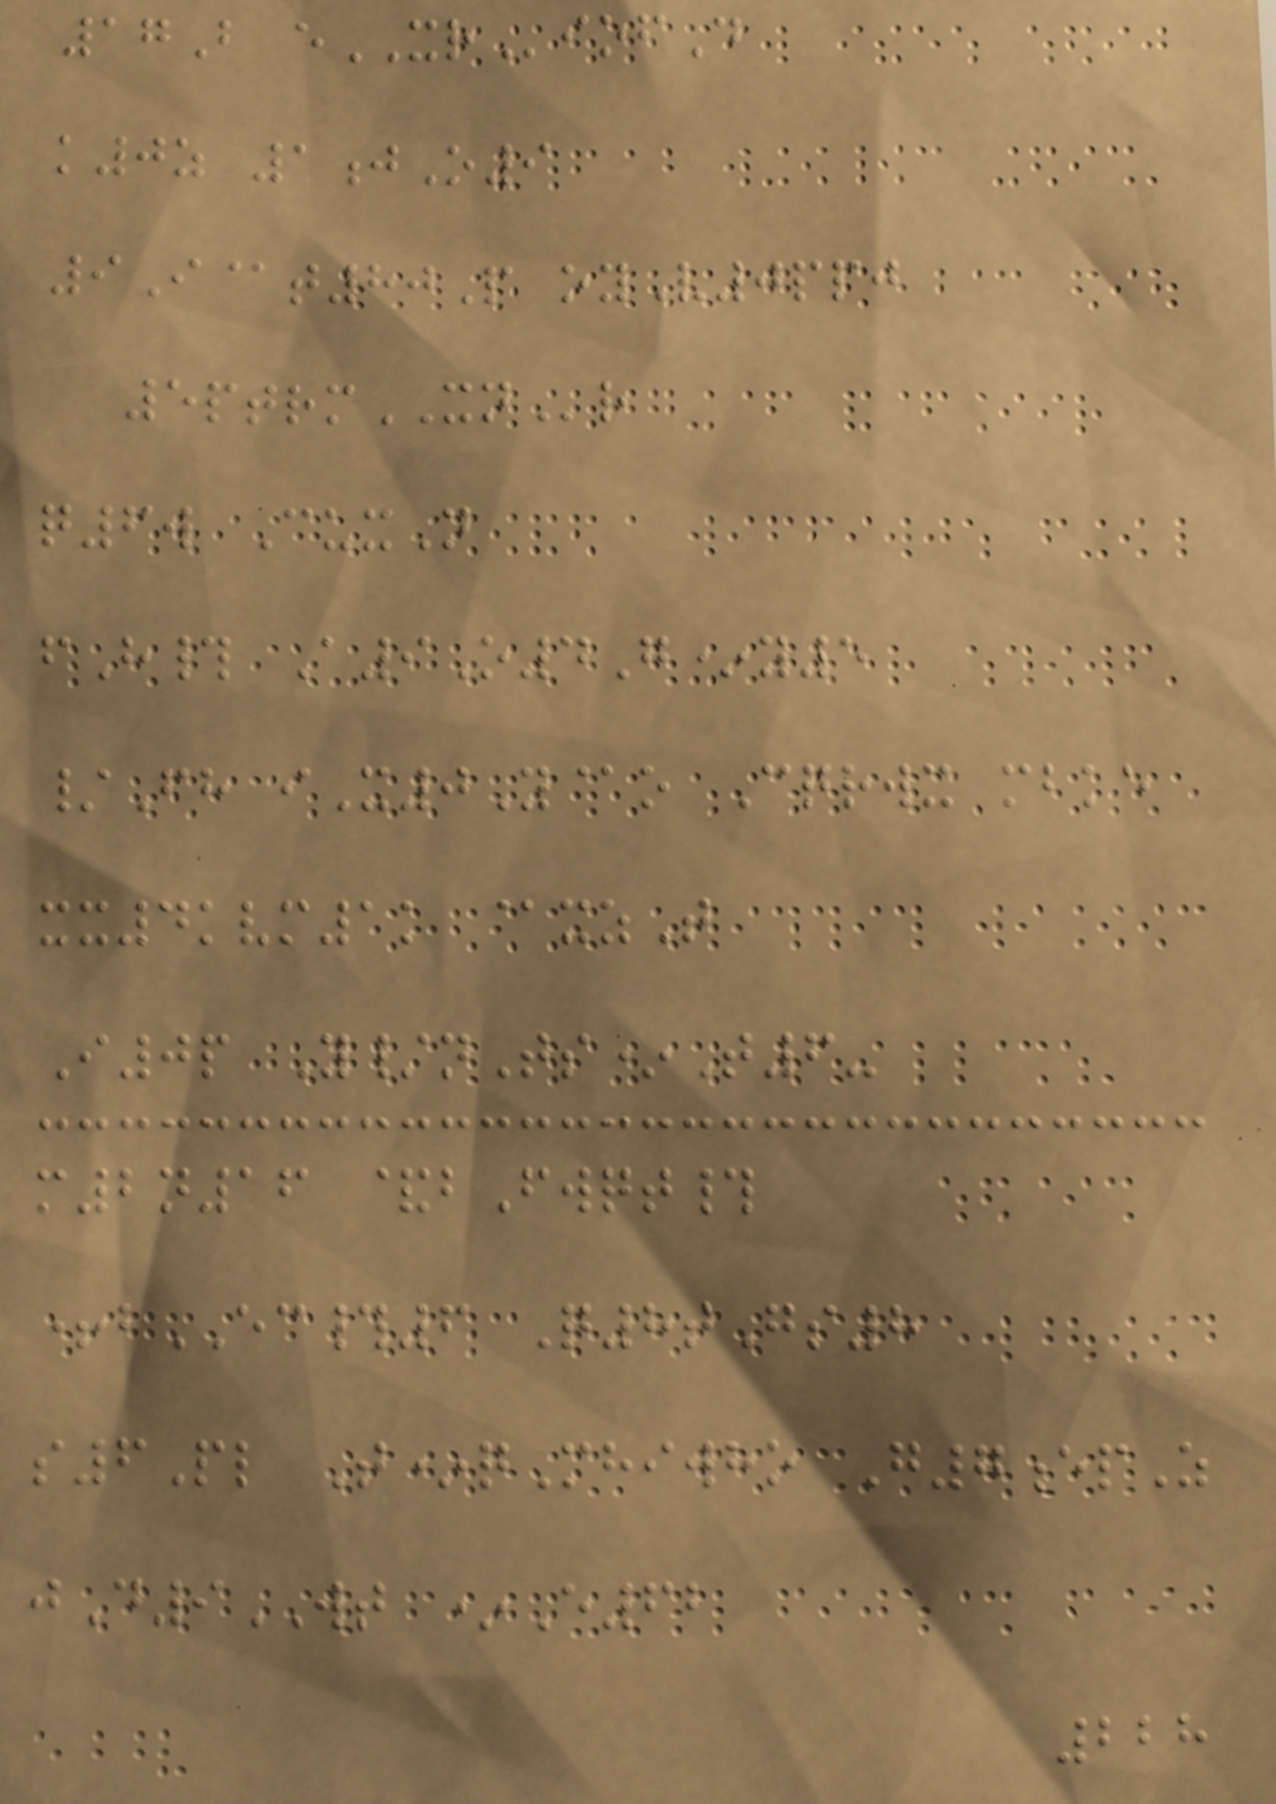17B eXRiofD
k0z 1jO9
9I@t80P oyV0ppj
5ptrmXNr
q6w CuxN
fH# A9O4G*y5
/Fh iX0Y@o Cqrwx mbke
xx4kvm1k @xzT
I0p Y/nTs*T6-
m2n16 &bFwqt#
+bEC#6 Q8tGs8
s6Pl T*qMhiwho G7epZ
jD9WT *E62
228
